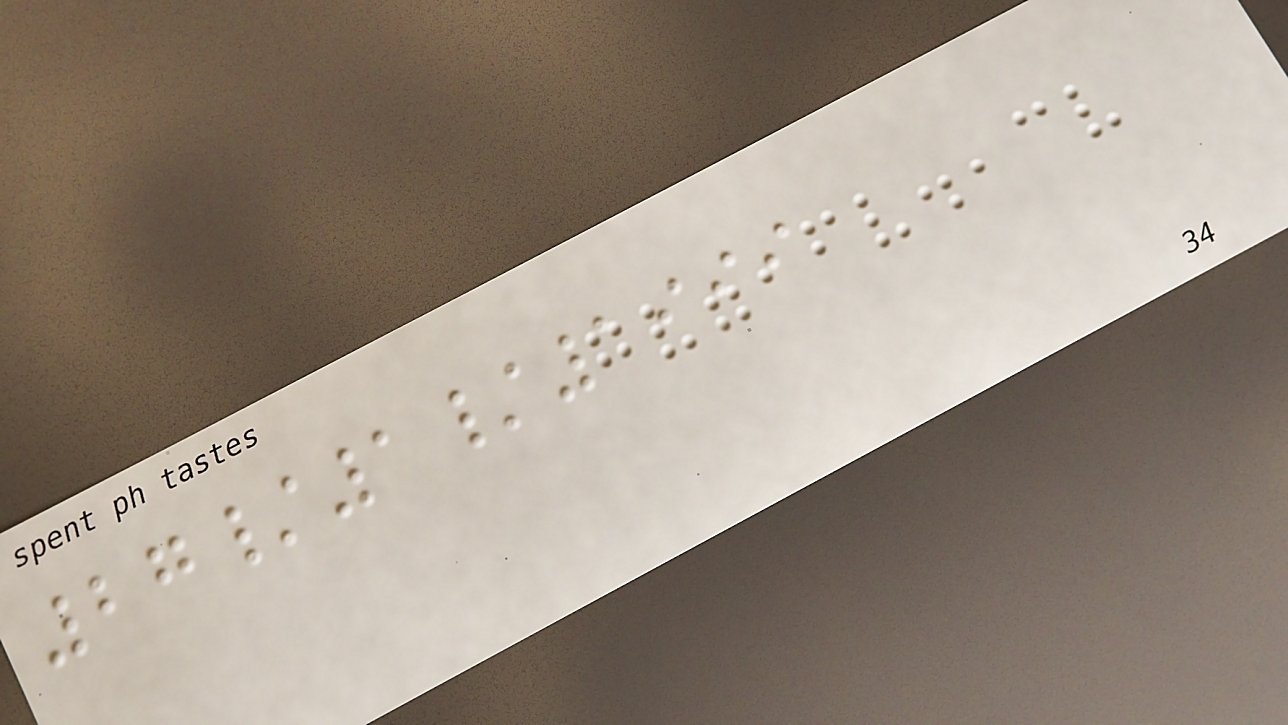27/1/1999
